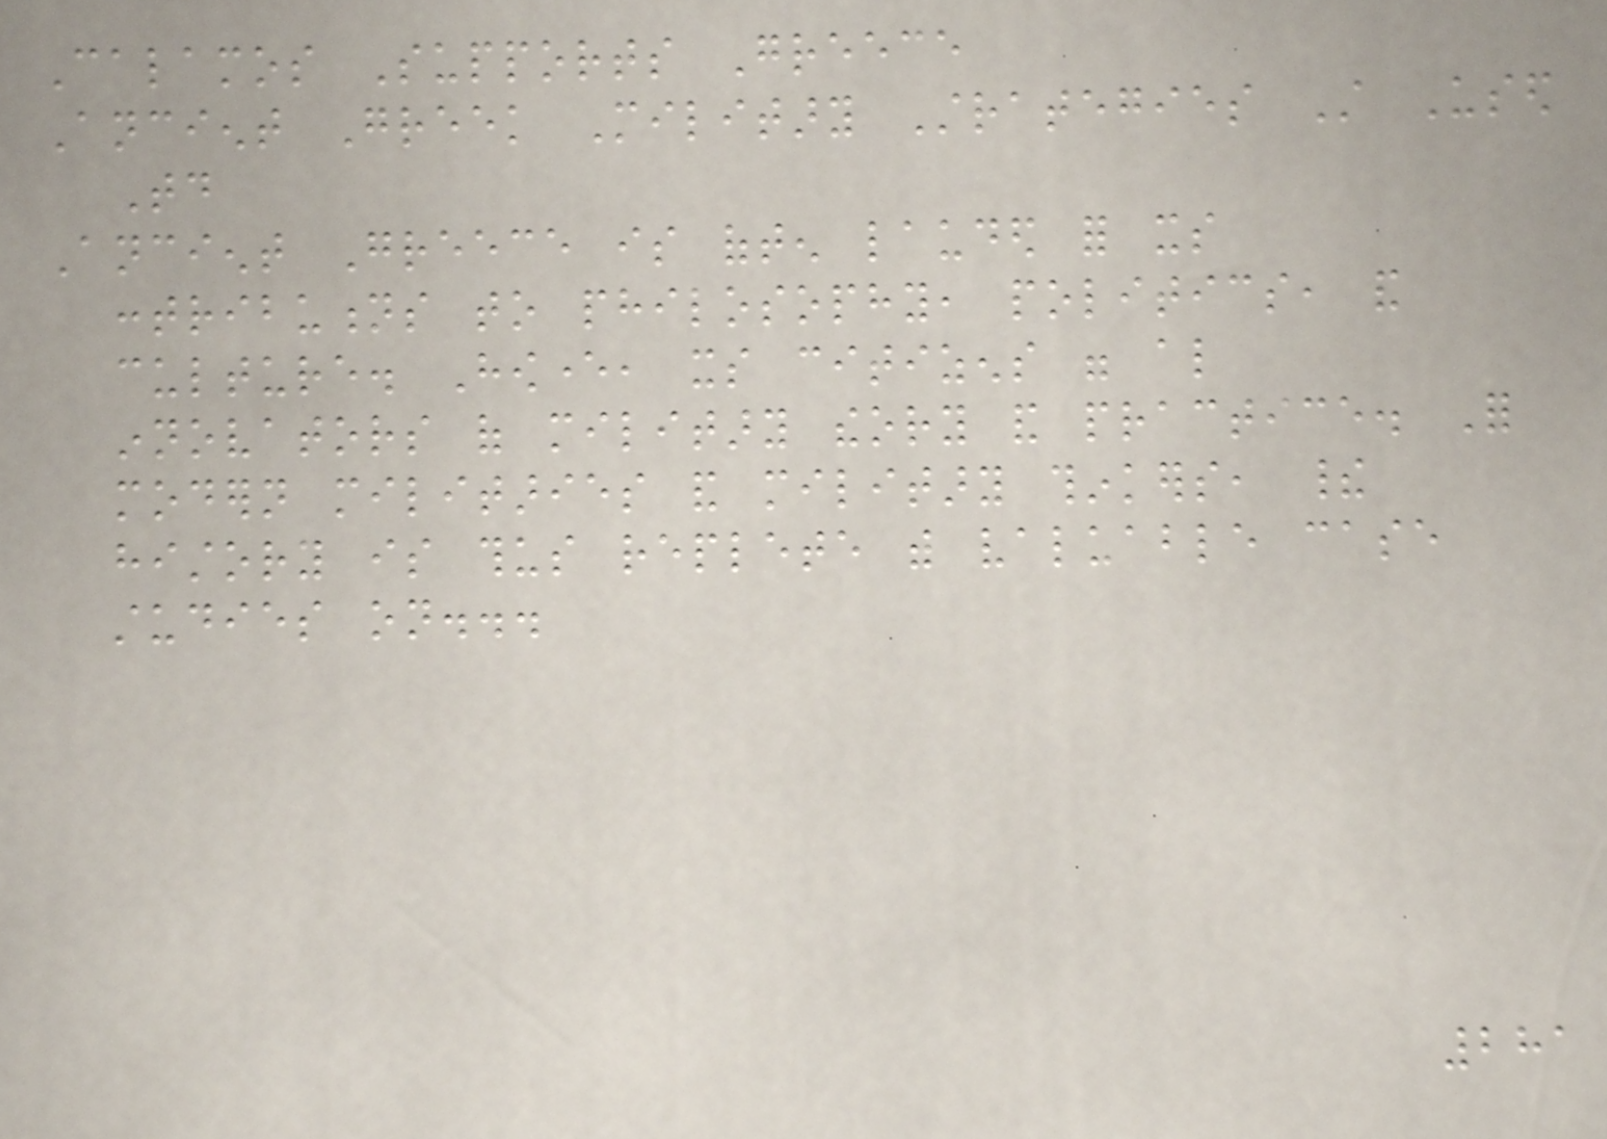Calamos Supports Greece
Ancient Greek Military Strategies Still Used
Today
Ancient Greece is often lauded for its
contributions to philosophy, politics, and
culture. However, its citizens were also
innovators of military theory and practice. For
modern militaries and military thinkers, their
history is thus replete with valuable case
studies on...
281
